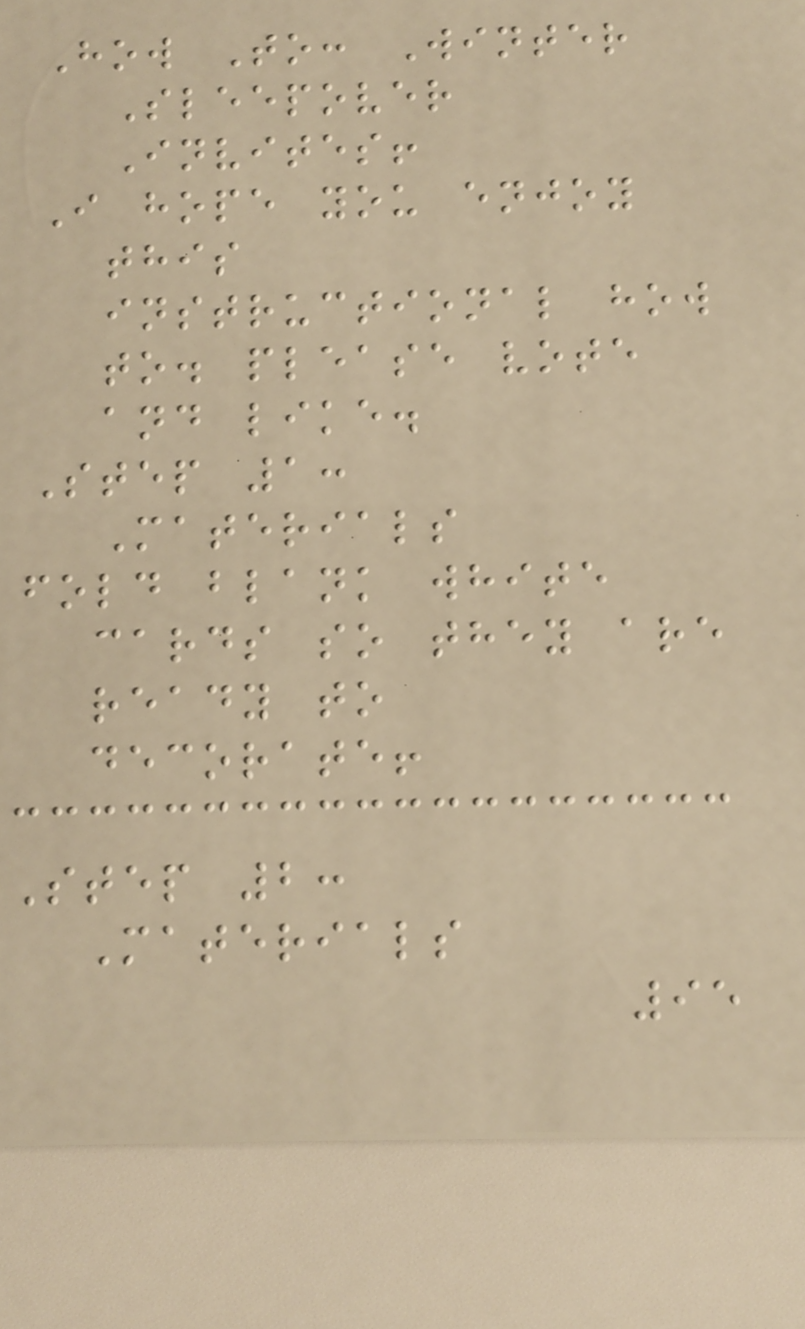How To: Winter
Sleepover
Invites!
I hope you enjoy
this
instructional how
to. please vote
and like.
Step 1:
Materials
fold blank white
cards so they are
ready to
decorate!
Step 2:
Materials
95
